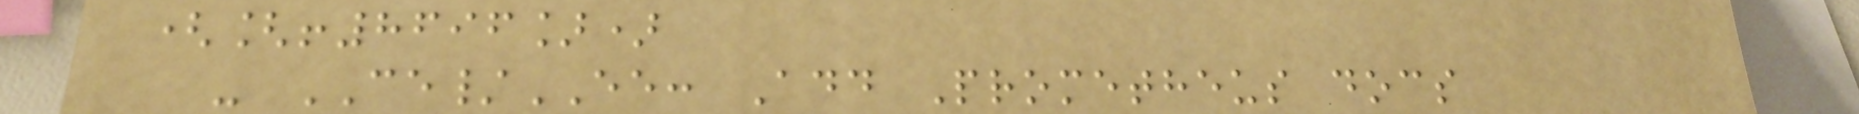([!8696])
- CE/EE: Add Prometheus docs
